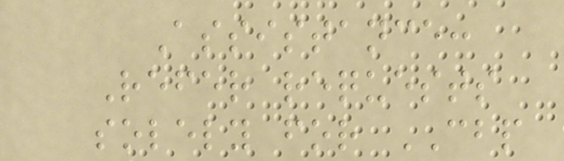Assistance:
Refer requests
solely for CBP
